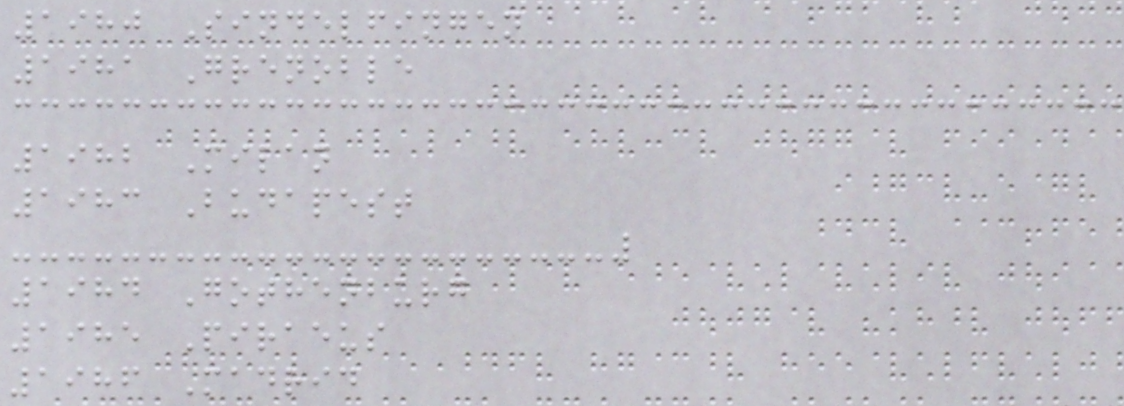1980 Sindelfingen
1981 Grenoble
1982 Milan
1983 Budapest
1984 Gothenburg
1985 Piraeus
1986 Madrid
